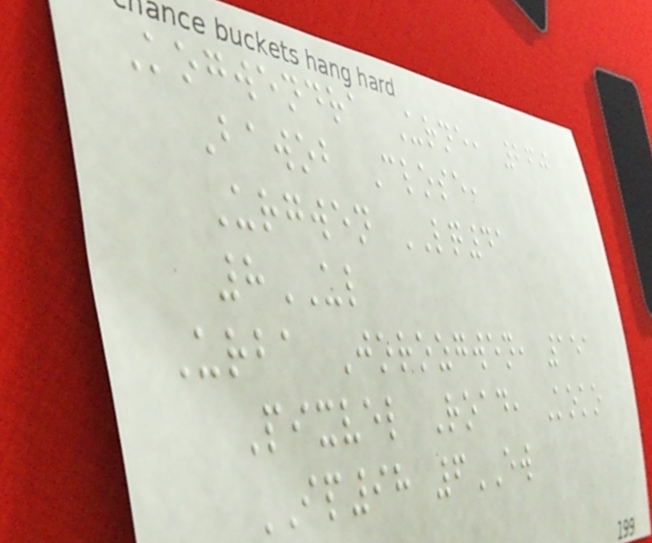Kogwendra Urne, 260
Bawob Close,
Urgwen LQ41
8UL
Urba Jorozgwen, 151
Pixvel Road, Koko
IP98 6EW
